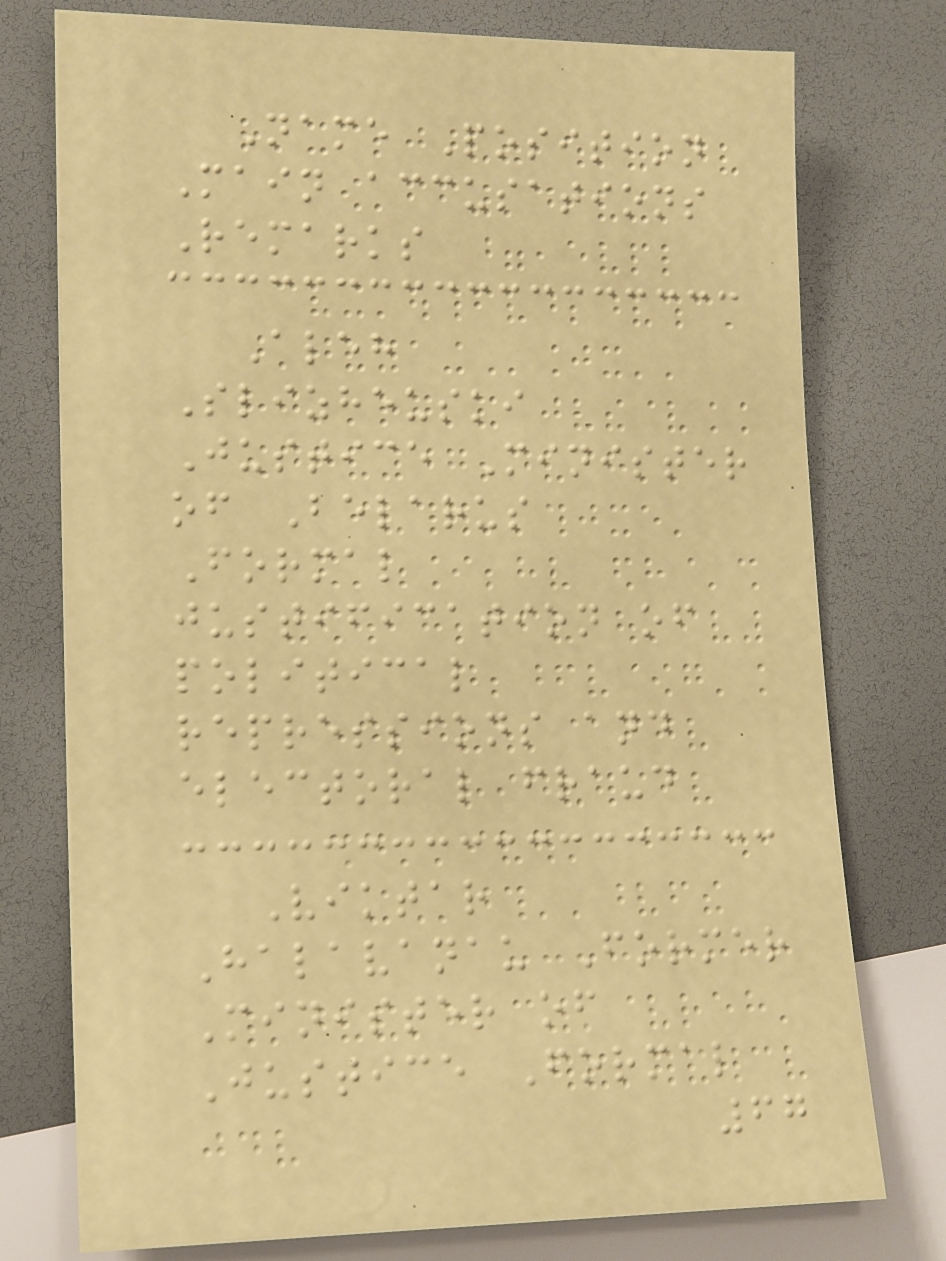Name Position
Main accusations
Remarks
Aleh
Slizheuski
Justice Minister
of Belarus
Formal
justification of
political
repressions and
electoral fraud
Viktar
Halavanau Former
Minister of
Justice Formal
67
